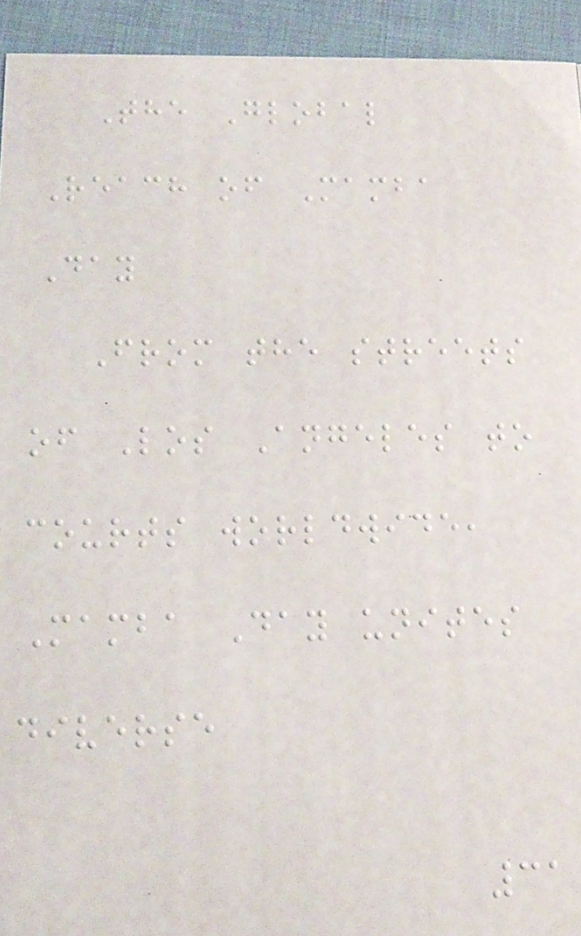The Global
Reach of Mamba
Day
From the streets
of Los Angeles to
courts worldwide,
Mamba Day unites
diverse
31
